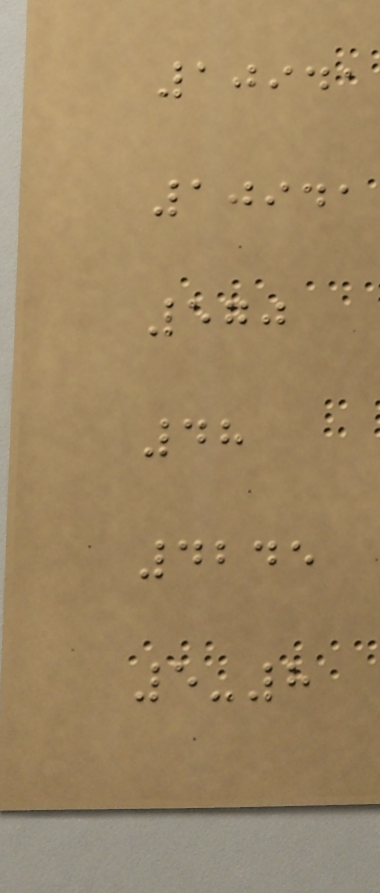10941
10941
570
48
4245
5-8
